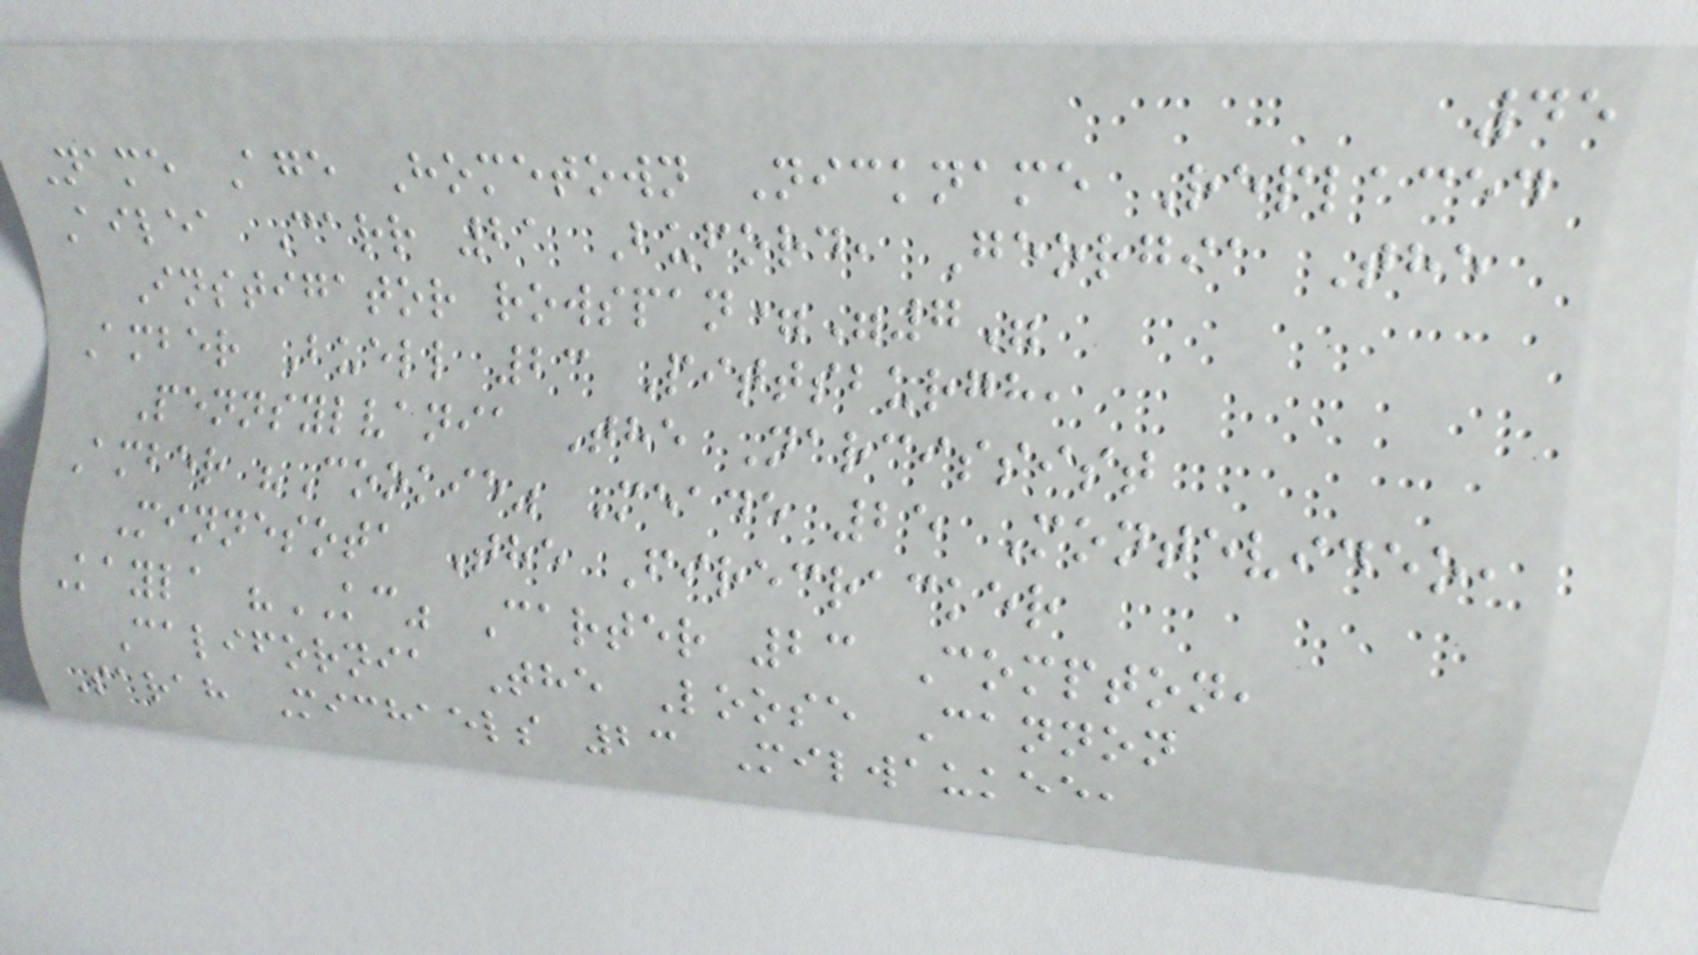45
Name Age Hometown Nickname Replaced
Ailea Carr 21 Buford, Georgia The
Instigator rowspan="7"
Amber Buell 23 Pittsburgh,
Pennsylvania The Narcissist
Amber "Cookie" Meade 25 Montevideo,
Minnesota The Firecracker
Kayla "KC" Carter 23 Compton,
California The Loose Cannon
Sarah Michaels 23 Milwaukee,
